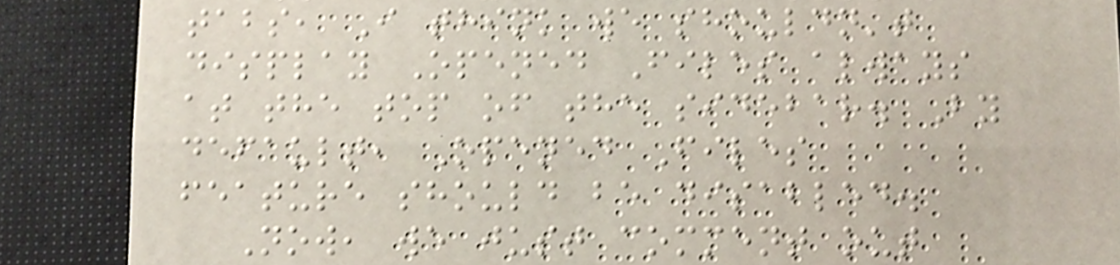tabs, I think we shouldn't
display Opened Files always
at the top of the sidebar. By
default, Opened Files
feature should be disabled.
Now, we just comment out
